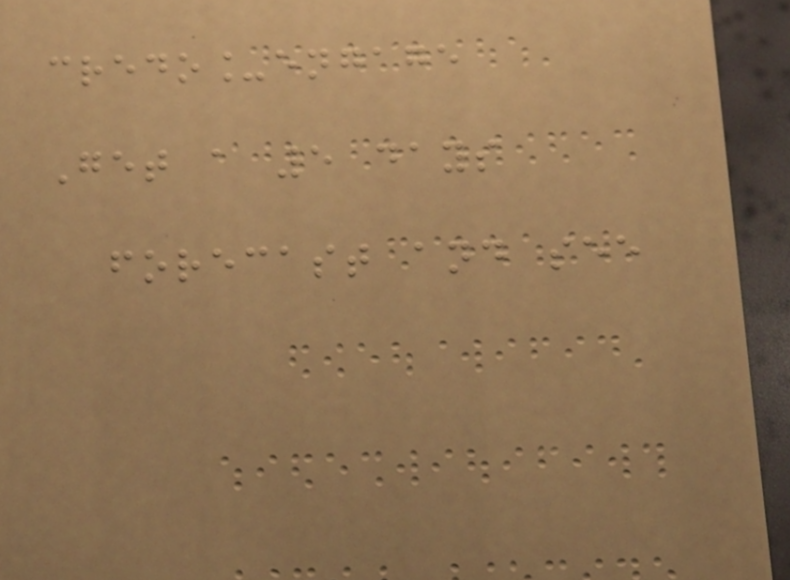credo_engage
Get a 5 days
forecast and see
